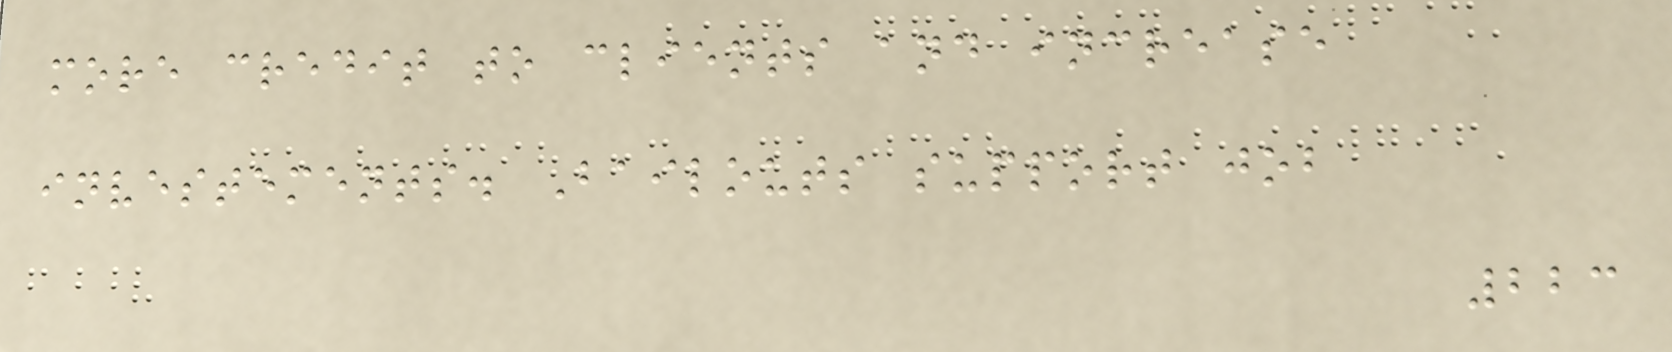more credit to clients and increase
investements. Bailouts support job
223
